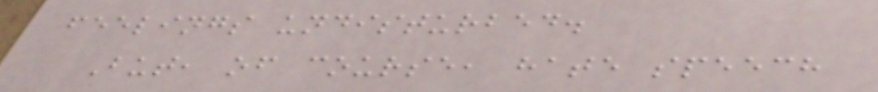feelings undisturbed.
But, of course, hate speech
